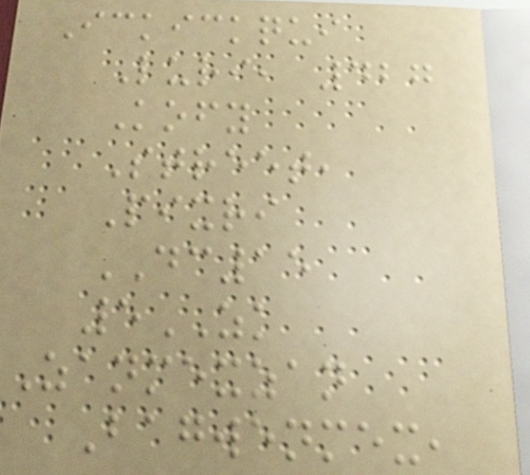Ickickqui
Luri, 427
Kofy
Street,
Pixri
DC15
5ZK
Zanmexzan
Bagwenmex,
